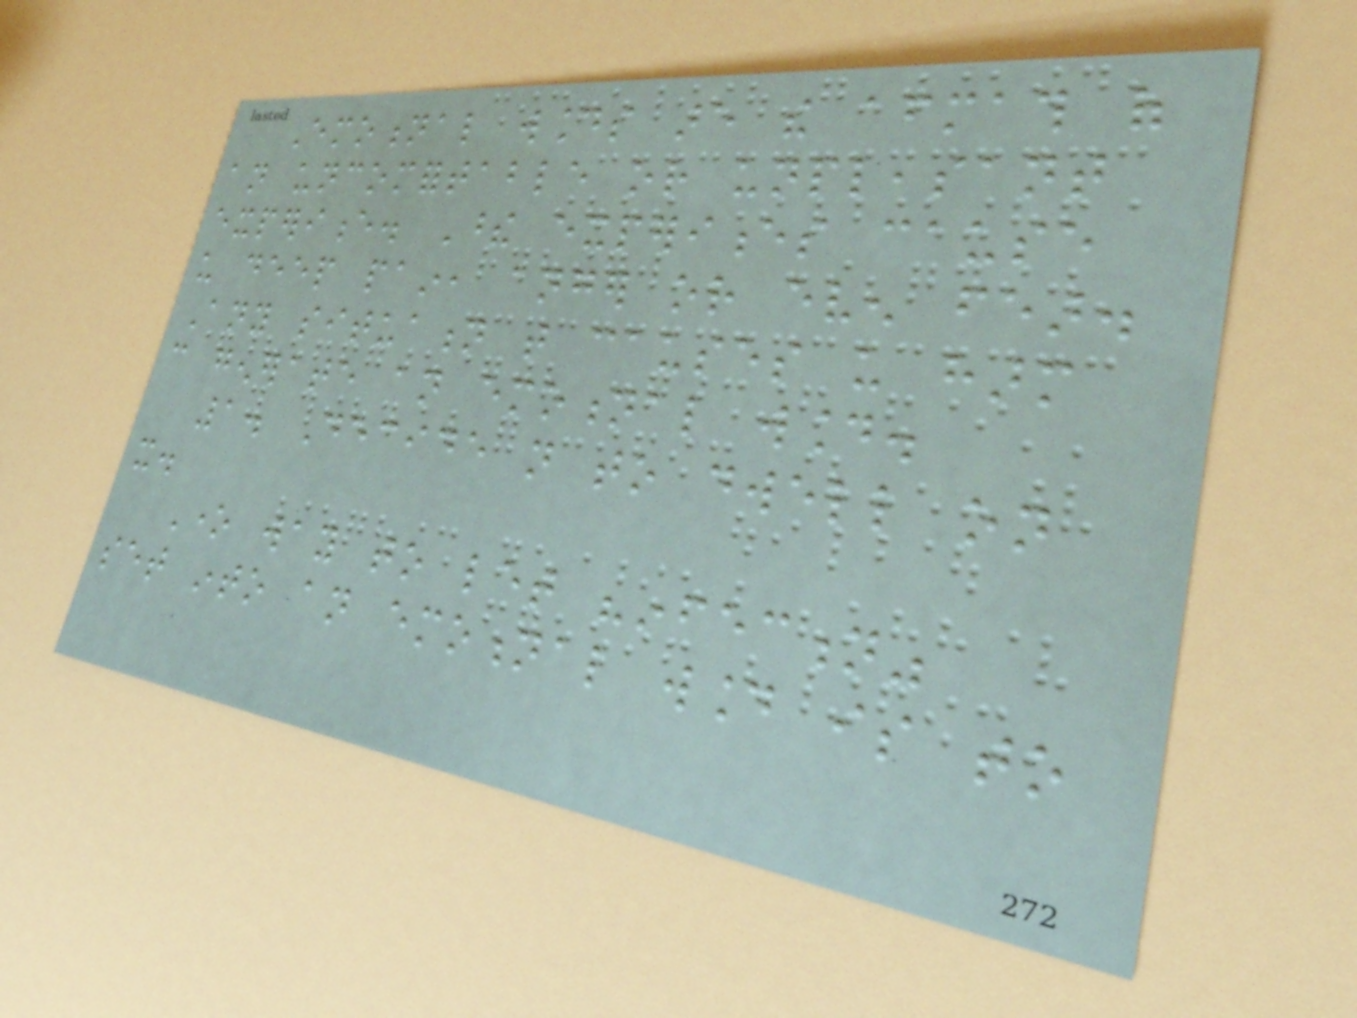Emotional wounds are the aftermath of
an uncomfortable or unpleasant
experience. These experiences cause
us deep pain, anger or even fear.
Any situation that causes us harm
can generate an emotional wound.
1. Decide not to dwell on
it.
One way to let "infection"
set into an emotional wound is to
